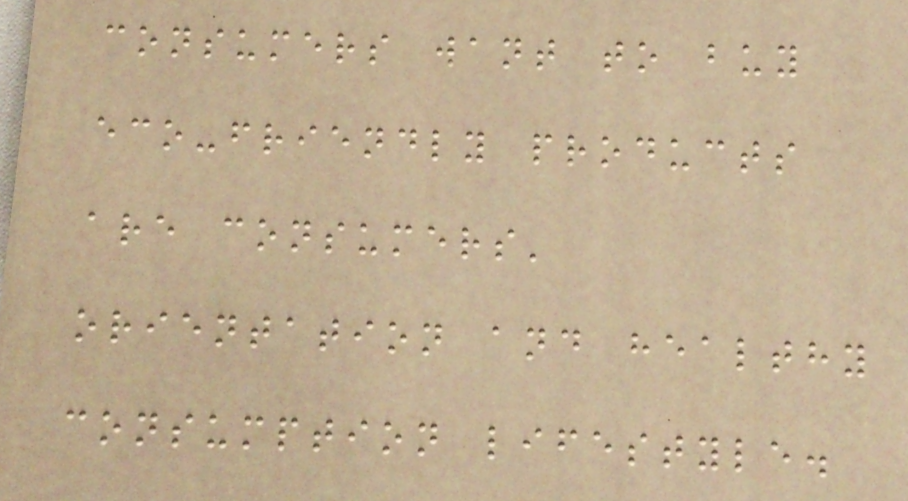consumers want to buy
eco-friendly products
are consumers'
orientation and healthy
consumption lifestyle.
